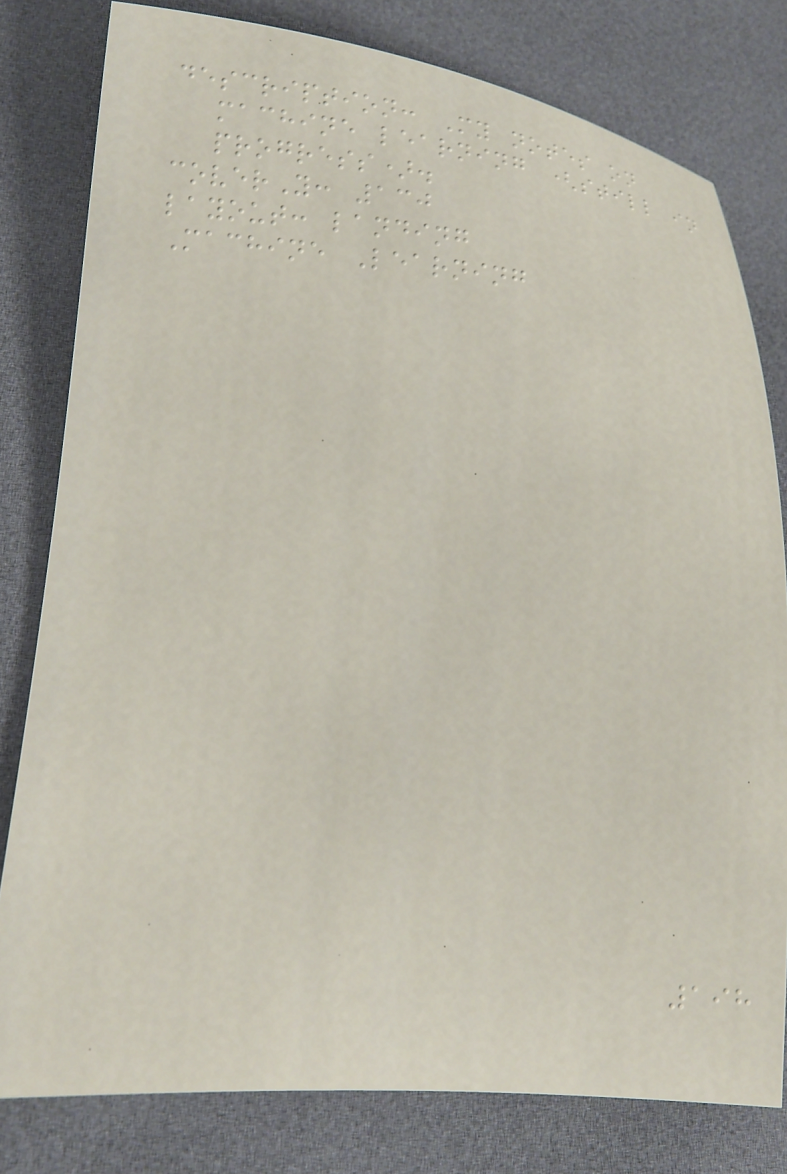description: My notes on
machine learning (still in
progress).
coverY: 130
layout: landing
Machine Learning
198
